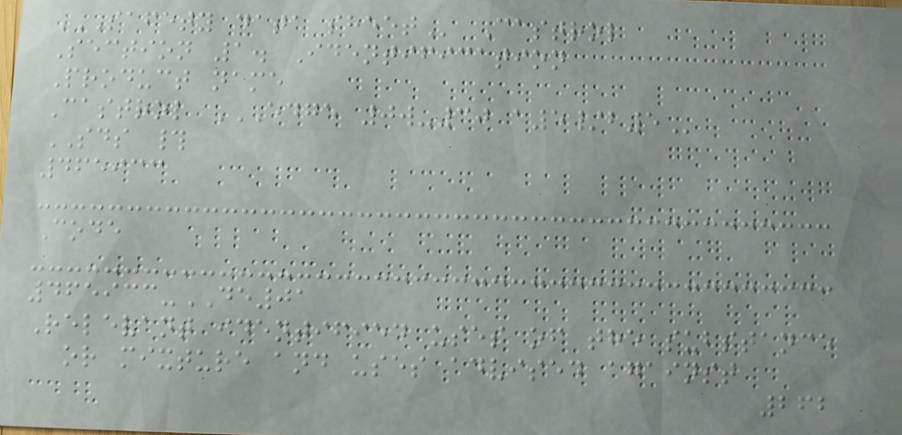SAFETY DATA SHEET Castrol
Section 1. Identification
Product name
Castrol EDGE 0W-30 A5/B5
SDS #
465933
Code
465933-DE01
Relevant identified uses of the substance
or mixture and uses advised against
262
